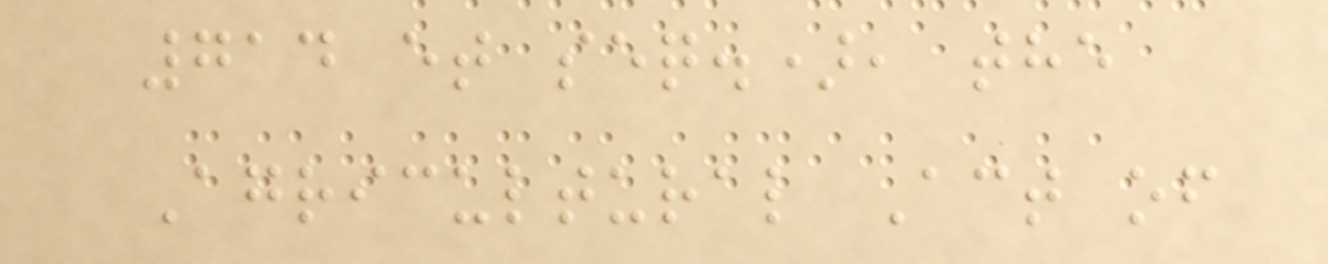714 et seq.), the
Agricultural Act of
